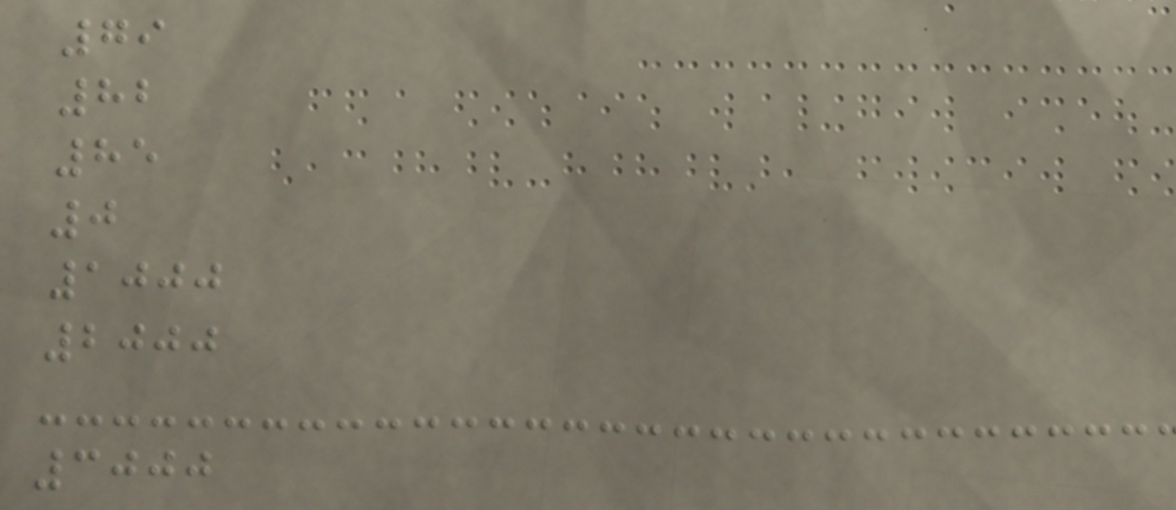79
82
85
0
1000
2000
3000
